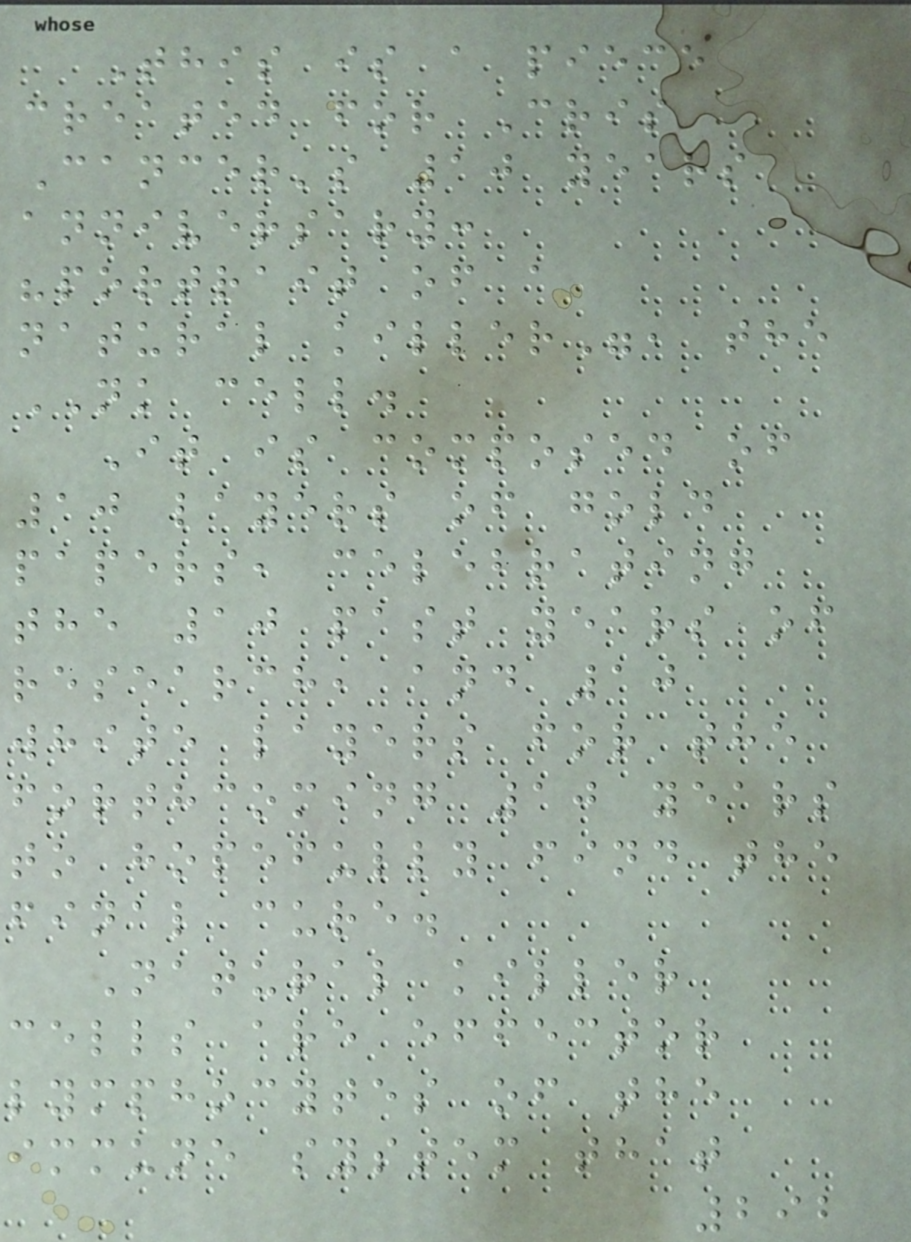This is a piece
created for Cris
Cancer's 10 years
anniversary:
"portrait of a
natural killer", the
NK cell.
It is composed of
10 layers of gold
papers, celebrating
the 10 past years of
research, and 10
white layers for the
forthcoming 10 years
to hopefully find the
final cure.
Natural killer
cells are effector
lymphocytes of the
immune system that
292
